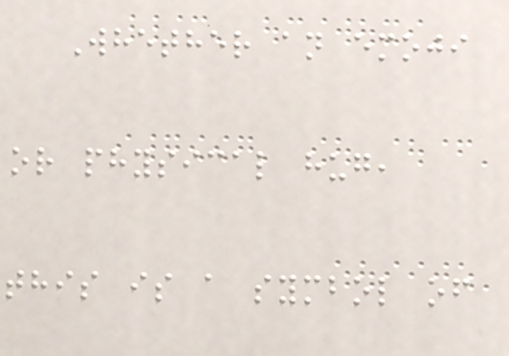Whether an emoji
or physical hug,
this is a symbol of
